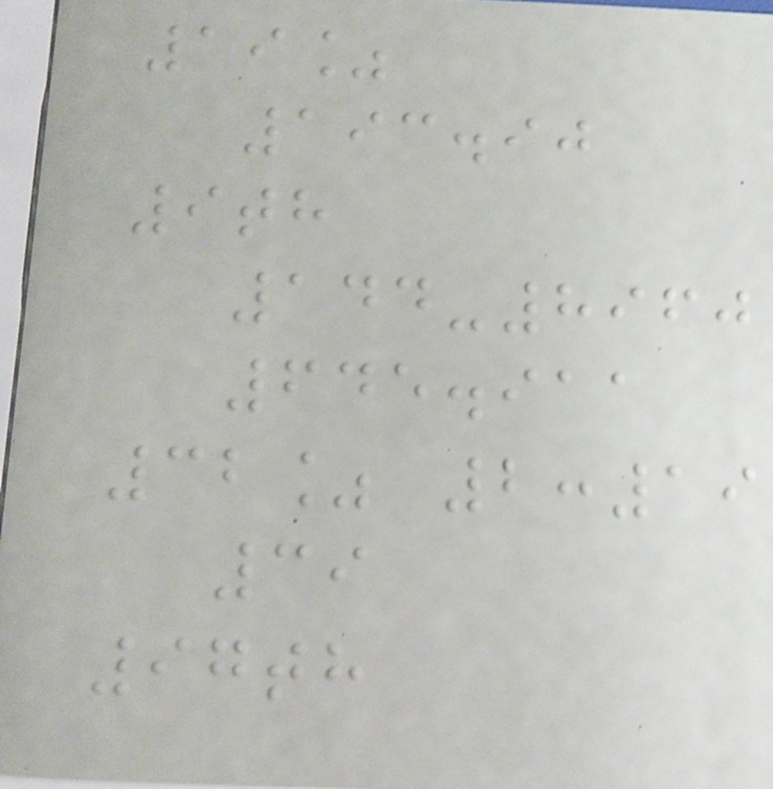19%
193.90
9th
144-8960
645.911
32% 2:19
39
97th
